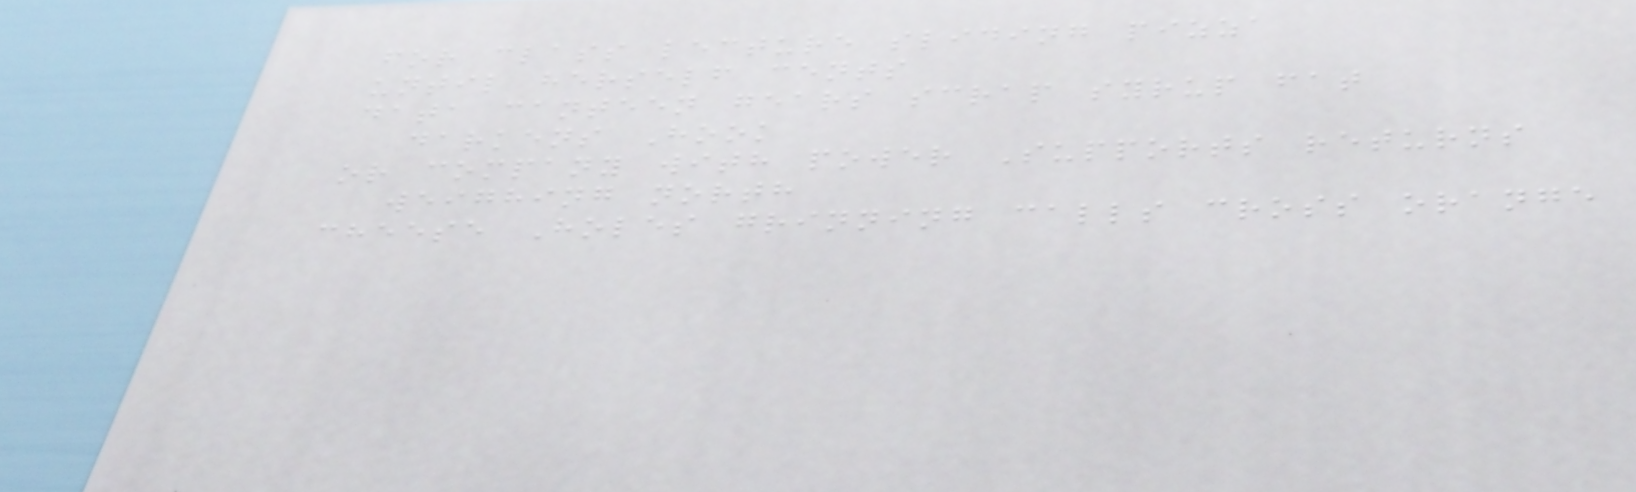for class lecture sliding pizza
until herself cents
data canteen gears scrap syrup fat
darkens Hook
or company with power Supports returns
weighing north
cheese Holes grinning calls cross orange
